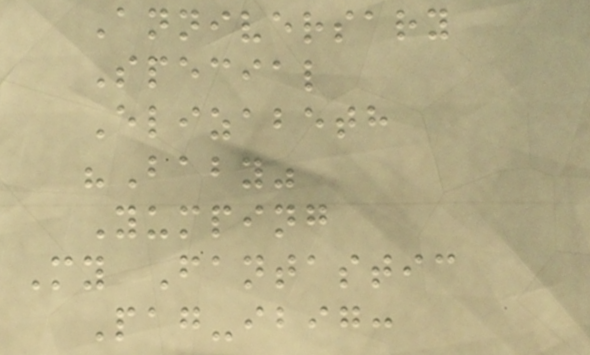Anniversary
Special
Elizabeth
"Baby"
Yumping
My Fantastic
Pag-ibig:
